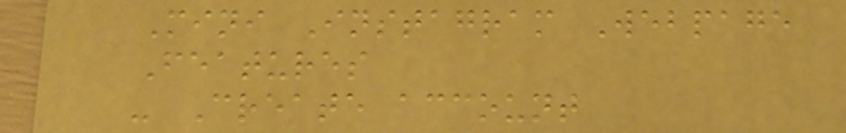Mini Instagram Webpage
Features
- Create account
